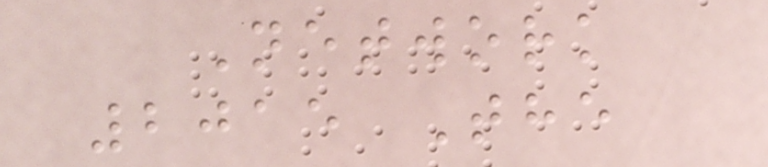Network
2015 The
